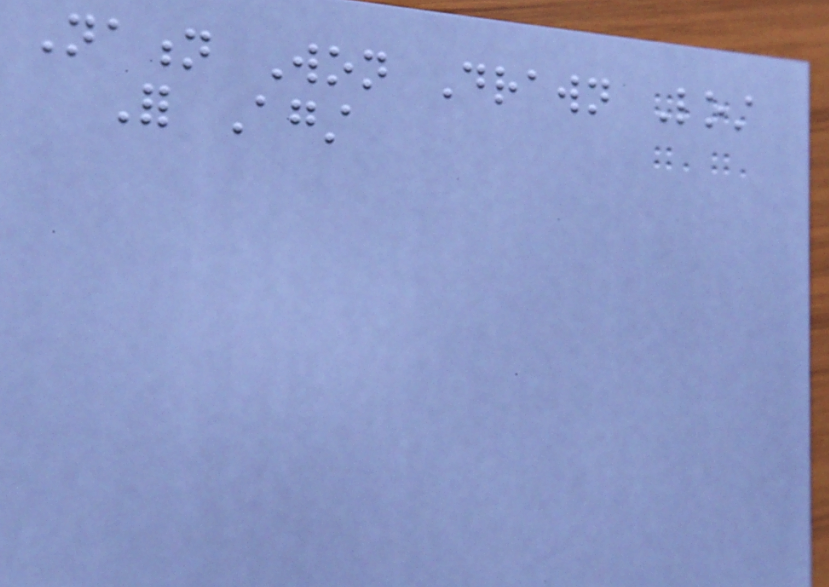Nation Won Drawn Lost
For Against
